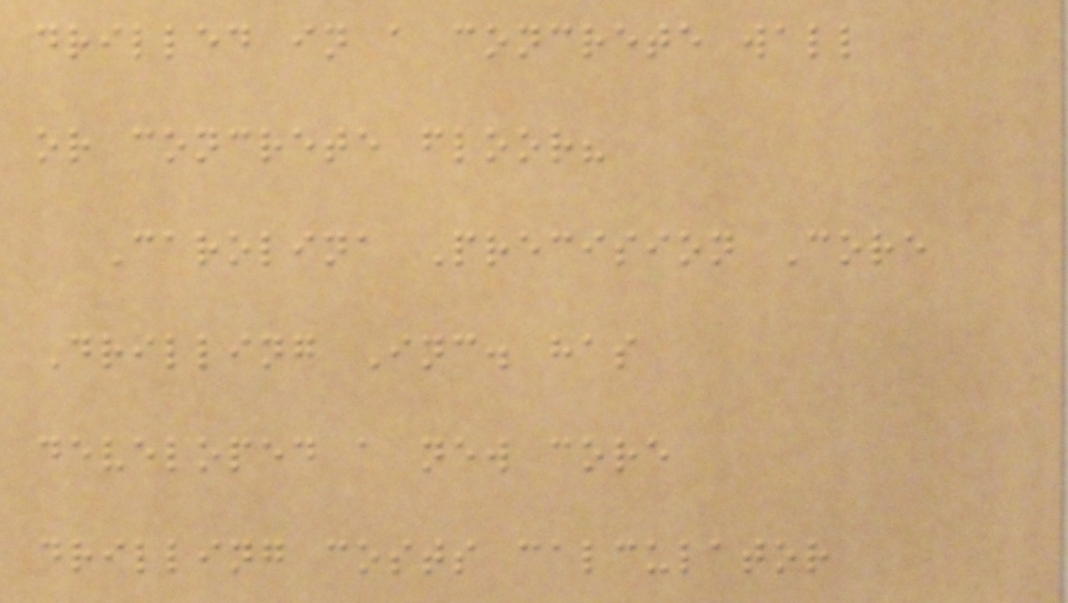drilled in a concrete wall
or concrete floor?
Carolina Precision Core
Drilling Inc. has
developed a new core
drilling costs calculator
